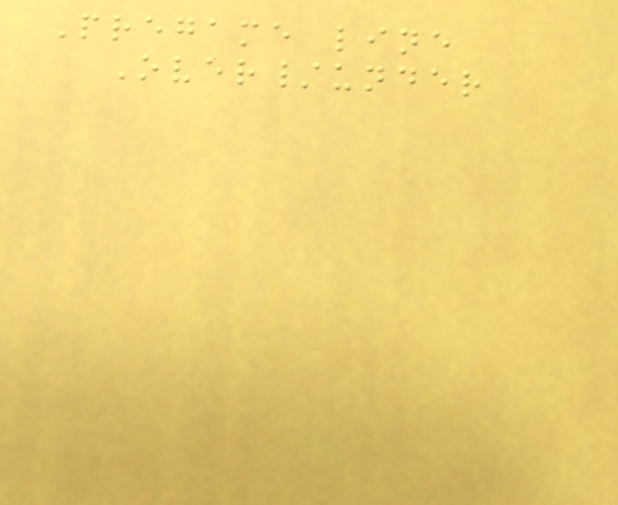Pregame line
Over/under
